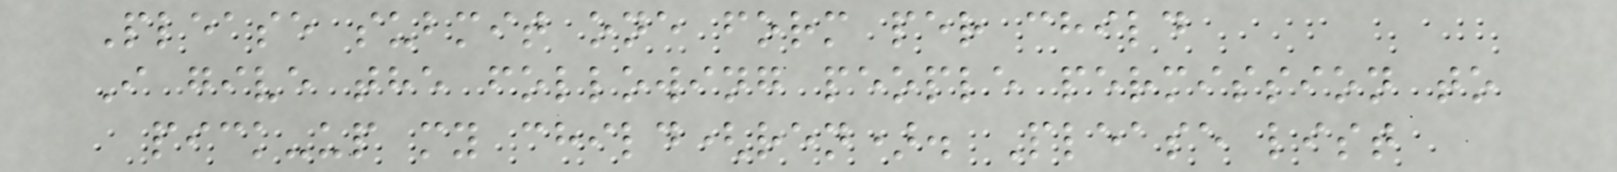Please submit one form per child
I give the following people permission to
pick-up my child(ren). Please list
